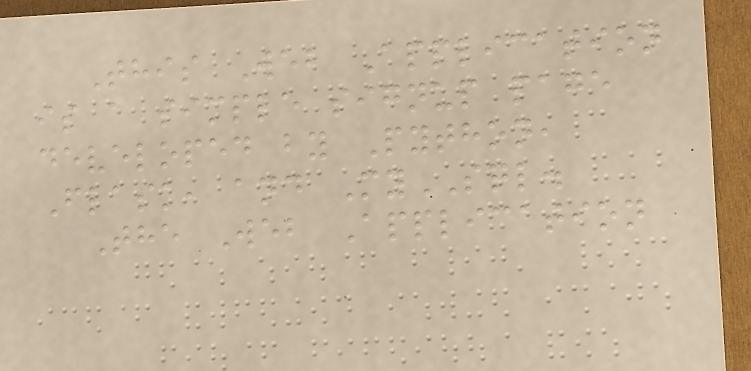This Web Application
is a simple signup page
developed by Python,
Flask, and MySQL.
The Web Application
